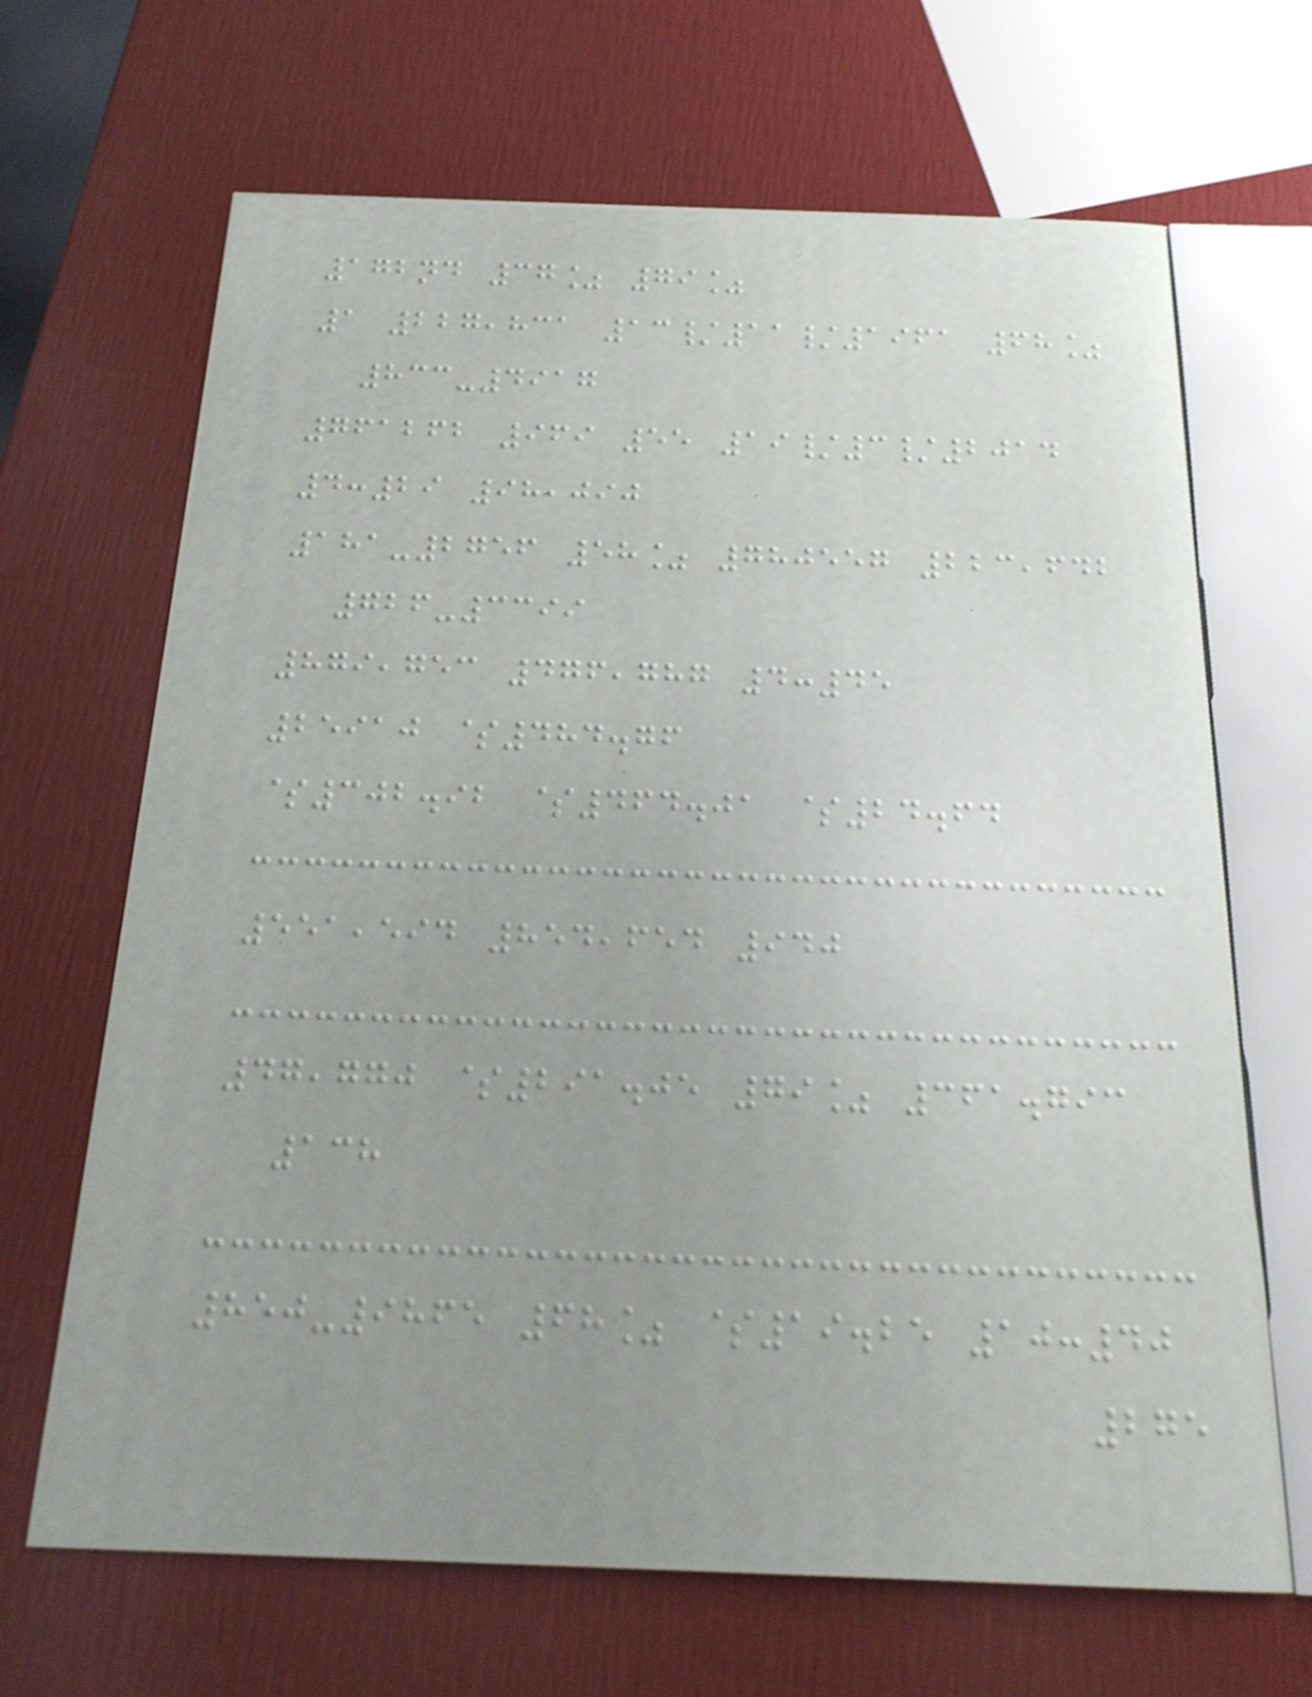172nd 37% 79%
1 227,831 13/11/1961 68%
833-4917
761262 969 55 19/3/2014
4:29 98,090
181-2756 58% 780557 223,642
726-3399
879,753 476,787 4:45
25910 $484.76
$302.92 $464.01 $24.64
551,594 854,654 940
47,770 $291.05 79% 361.793
138
850-9865 68% $19.25 10:40
275
